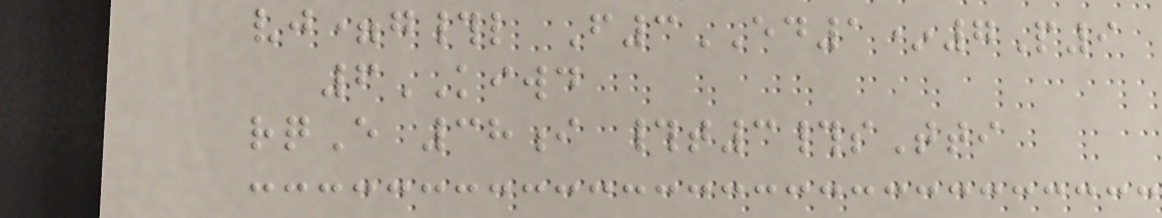vj=g#l F3ED1*7P9
6KIWD
rqE 38i #t3#sTti
